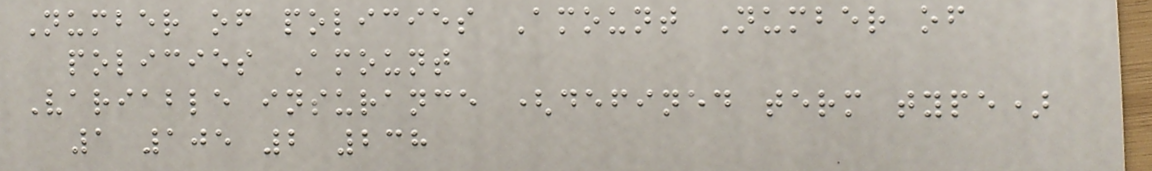Number of policies Amount Number of
policies Amount
Variable insurance (defined term type)
1 105 2 238
